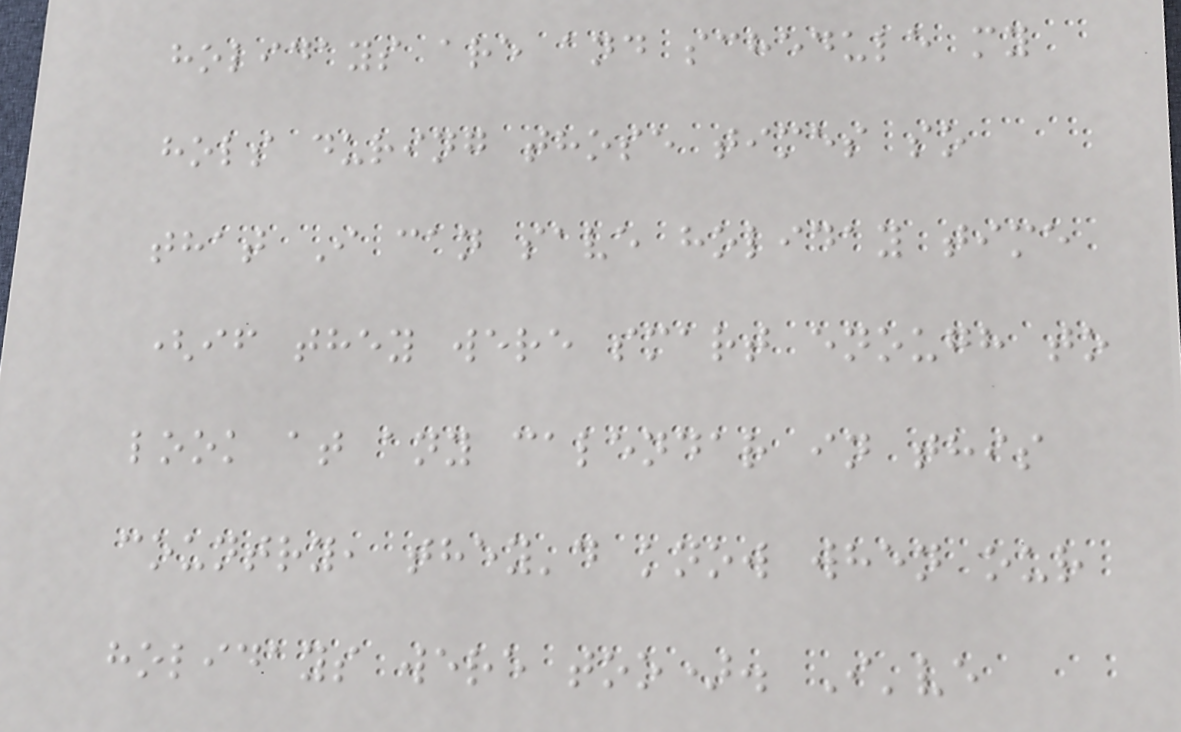holidays are and schedule my
hols during those times so
that I can save holiday time
(if they were smart enough to
look at any calendar in this
country, they'd know when our
holidays were too). I've
